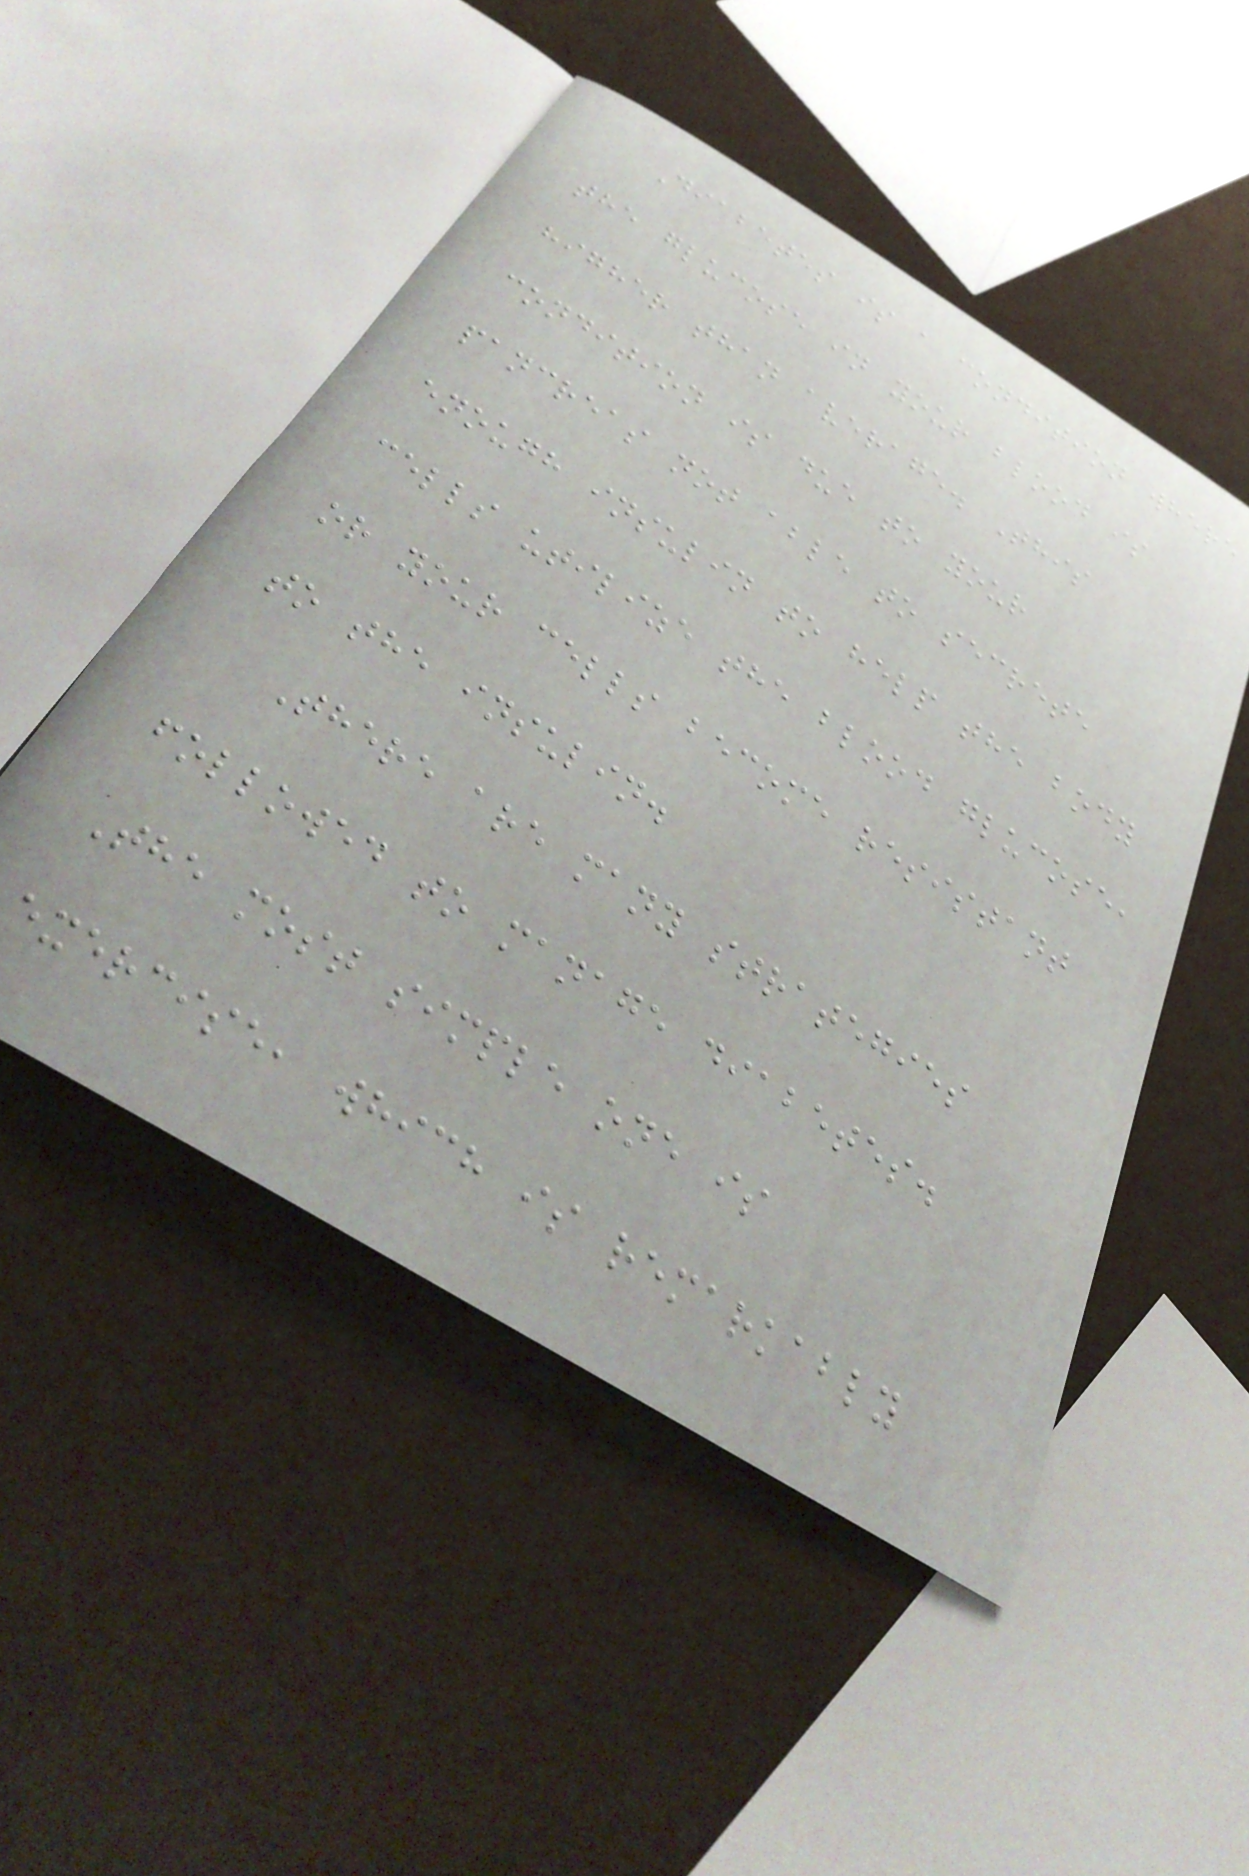Diabetes is a condition where
the glucose in your blood is
higher than average. This
condition is due to your
pancreas not able to secrete
enough insulin to help the body
cells utilize the blood glucose,
or your cells become resistant
to the insulin.
There are many strategies
followed to manage diabetes.
The most simple one is
exercise, which is remarkably
